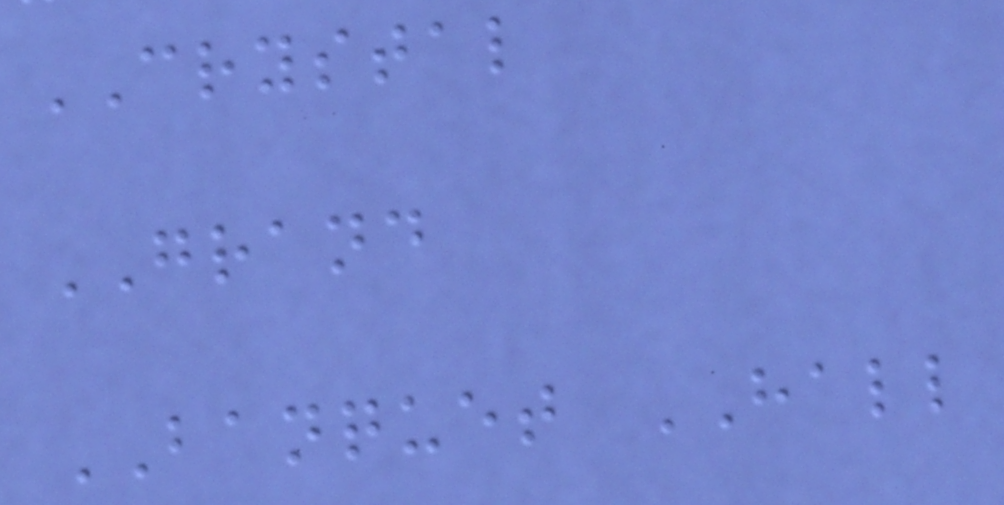CRYSTAL
GRAND
BANQUET HALL
